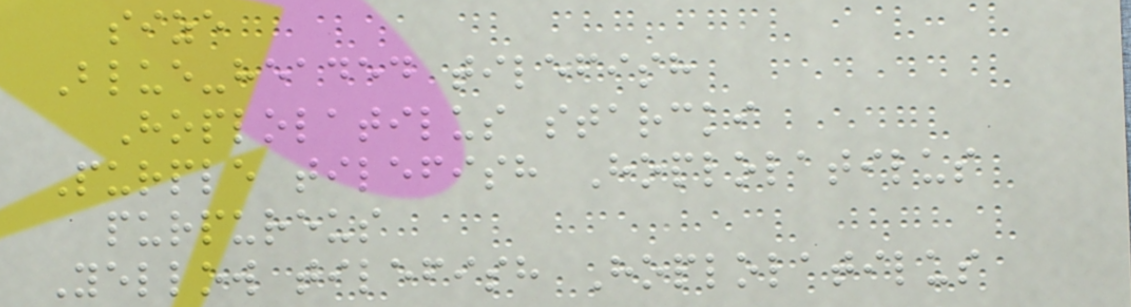size
Blue-headed tilefish
Hoplolatilus starcki
Purple tilefish Hoplolatilus
purpureus
Yellow tilefish Hoplolatilus
